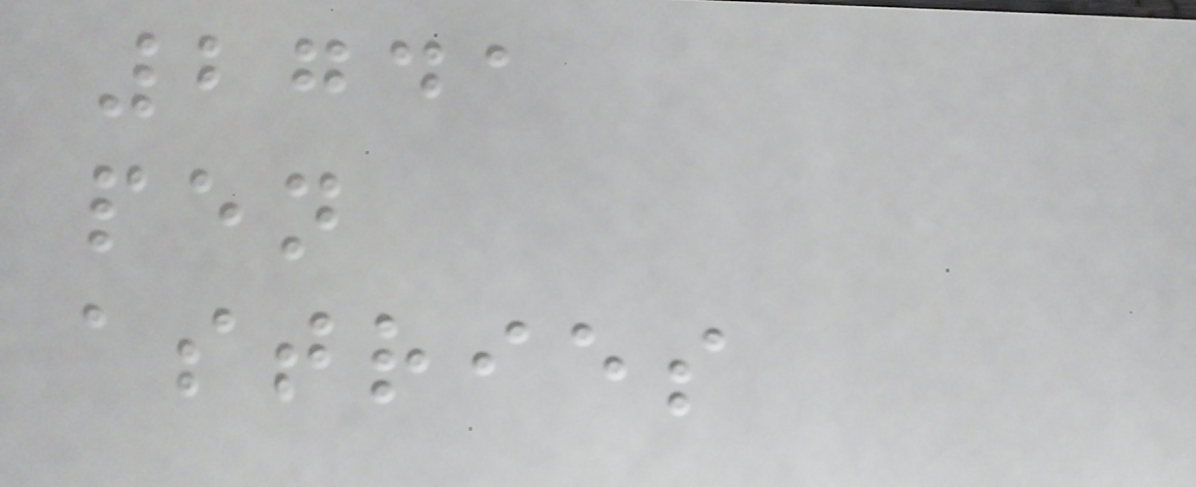2741
pen
astries
